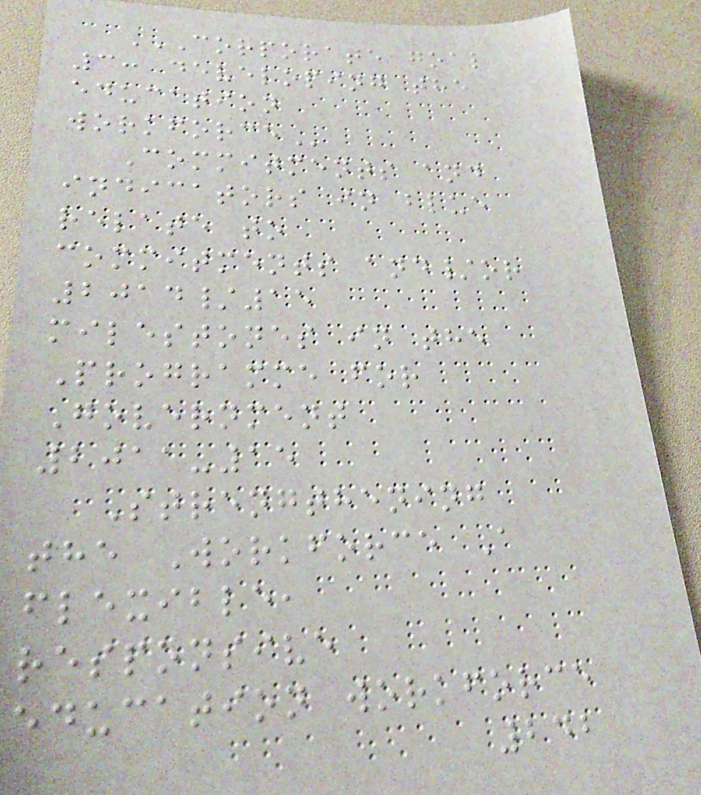CORPORATE GOAL
3: DEVELOPING THE
EDUCATION
WORKFORCE
Commitments and
indicators in blue
relate to
commitments and/or
2014/15
milestones in the
Programme for
Government
2011-15
Strengthening
the Workforce A
flexible,
responsive
education workforce
242
